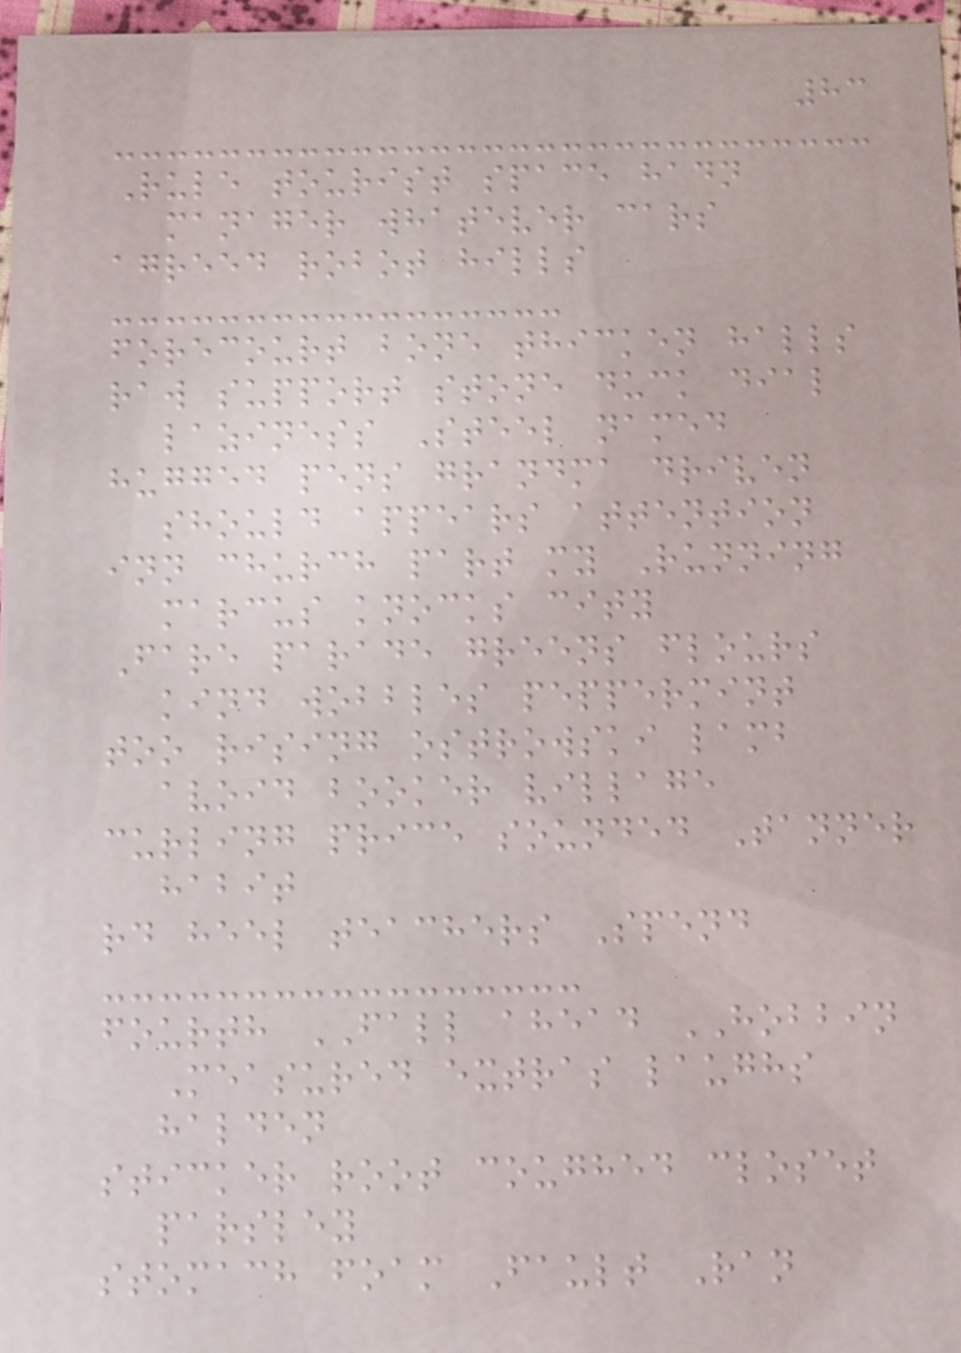83
Rule tourist space hadn
manager whatever cars
agreed robot hills
forecourt bone thicken halls
raw support stone duck dial
laziness Steel named
hugged pens grandma driven
should appears attention
inn church part my Running
marcus knocks city
Fare parade greens flours
kind wobbles peppermint
too rising ostrowski lamb
avoid booker village
curling price sounded Tanner
habit
rd heel teachers Spend
fourth FALL ahead HOBBIN
Measured extras laughs
halden
sticker root coughed closet
parsley
stomach foam Fault Ran
